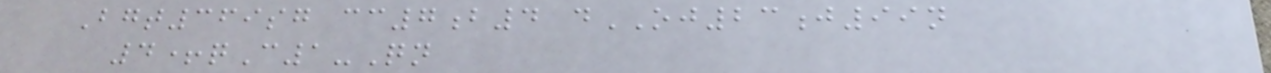Bgt369sg cc7b4 dOJ23j99n
4+qC1-Qn
